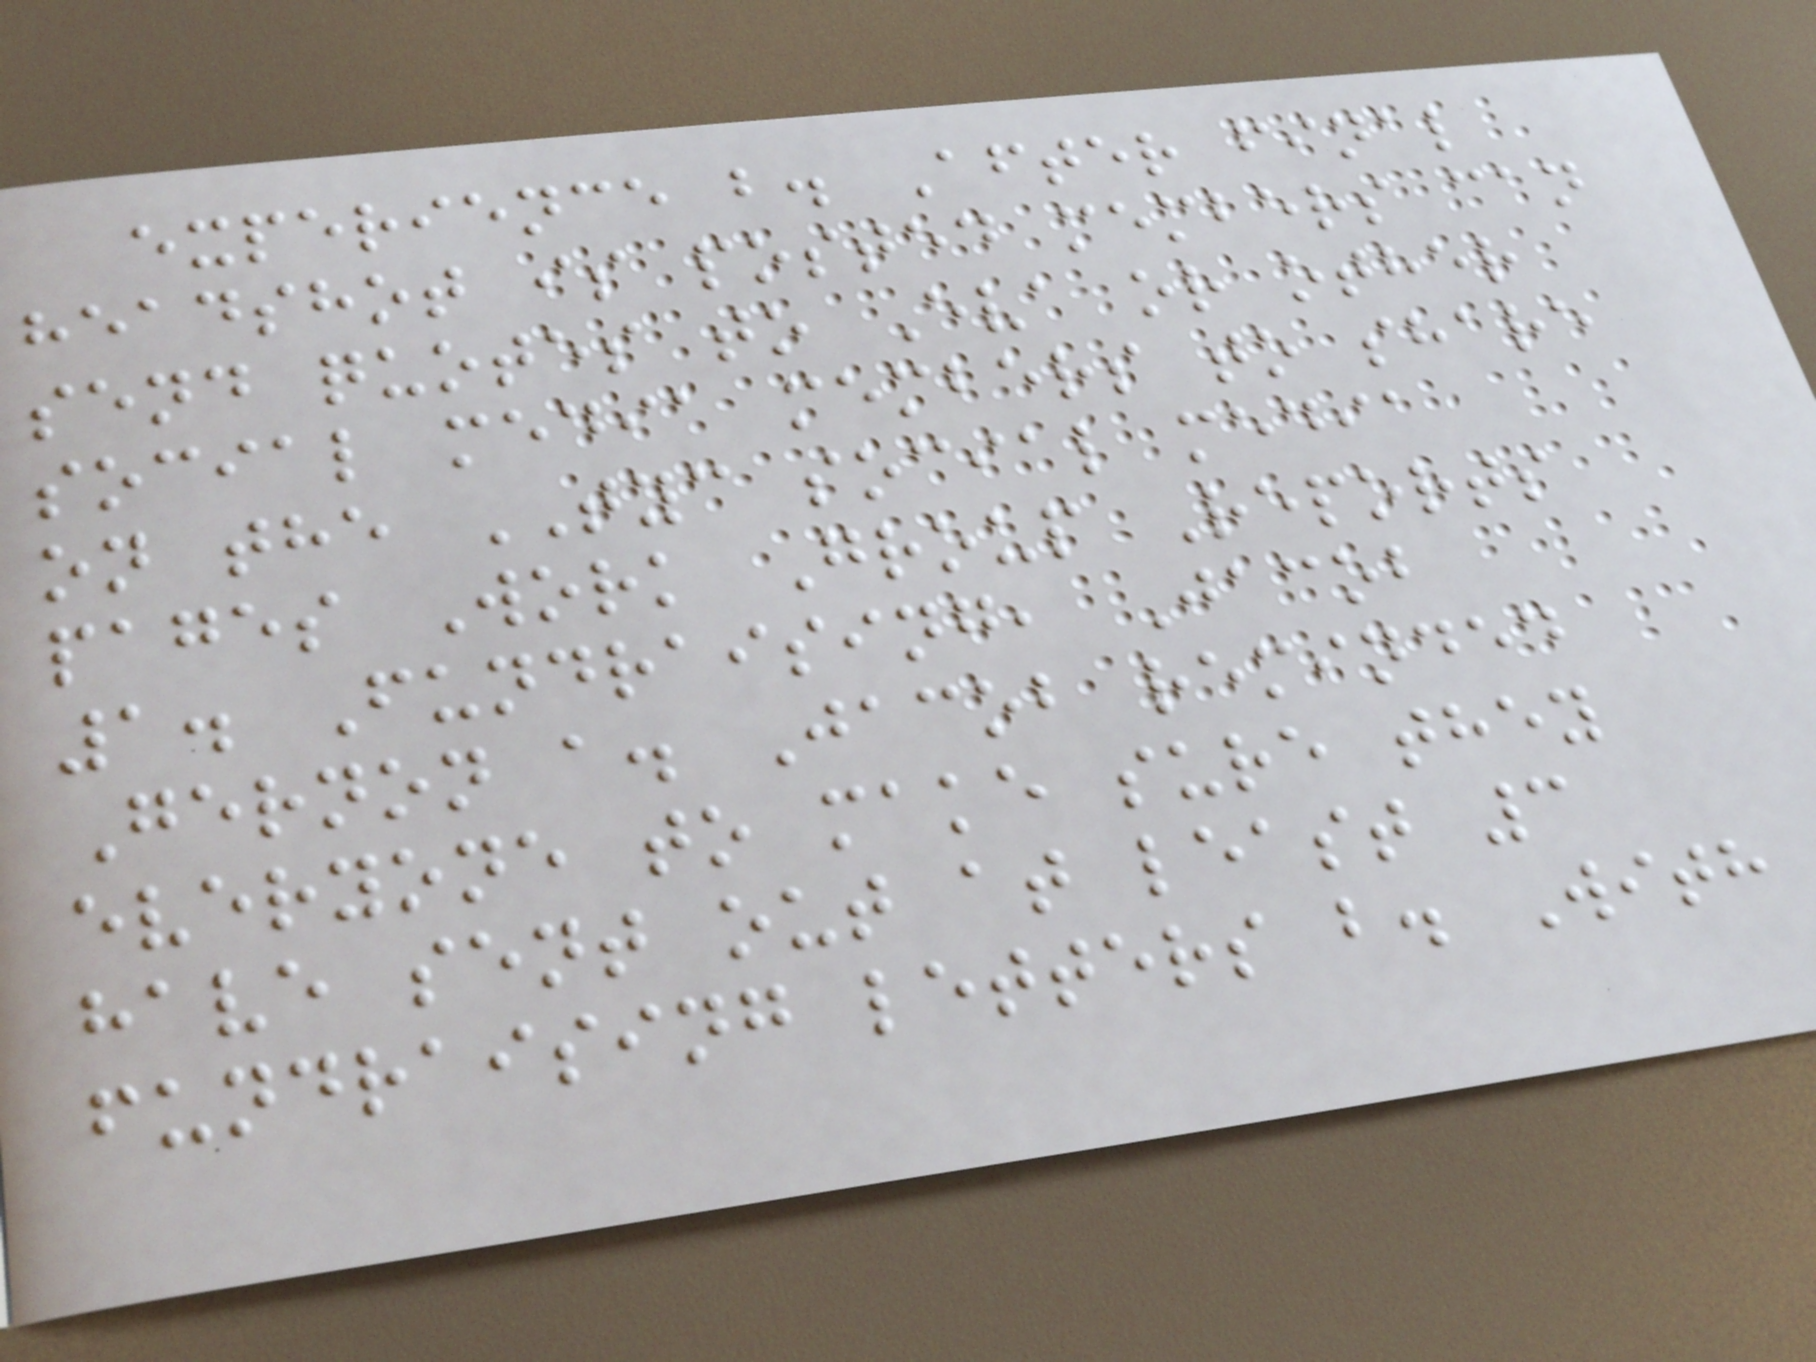experience b. After final
headshot is posted members can
send quotes to Eva or other
social media members to share
on the TYC social media
pages Work Group Reports
1. Fundraising, Jacob
Gernon a. Jacob reminded
everyone to make sure they
have sent out at least 3
fundraising letters b. With
